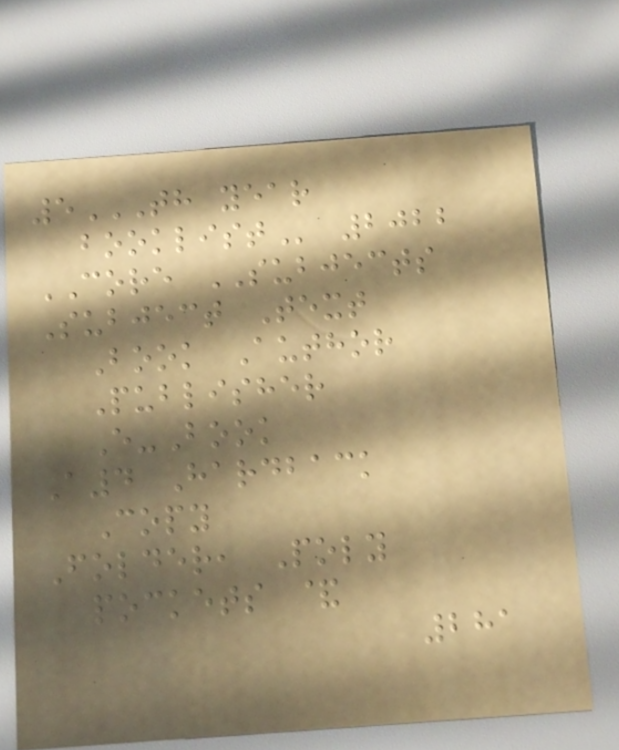5TH YEAR
BOOKLIST 2022
CORE SUBJECTS
Subject Text
Book Author
Publisher
E-Book
A4 Hardback
Copy
Folder, Poly
pockets &
281
